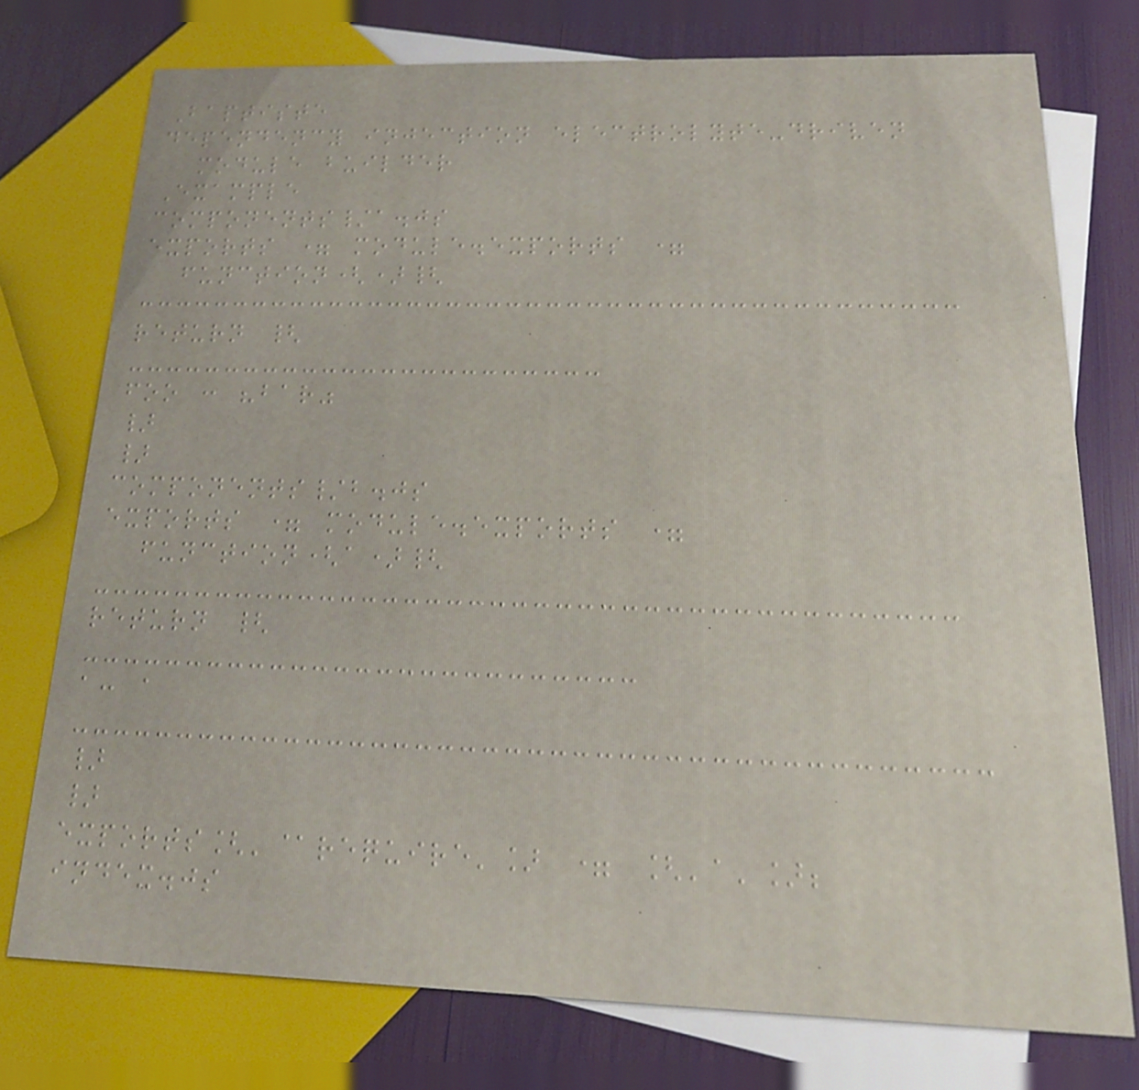Baptiste
dependency injection electrolyte-driven
module builder
Example
components/a.js
exports = module.exports =
function(){
return {
foo : "bar"
}
}
components/b.js
exports = module.exports =
function(a){
return {
a: a
}
}
exports['@require'] = ['a'];
index.js
